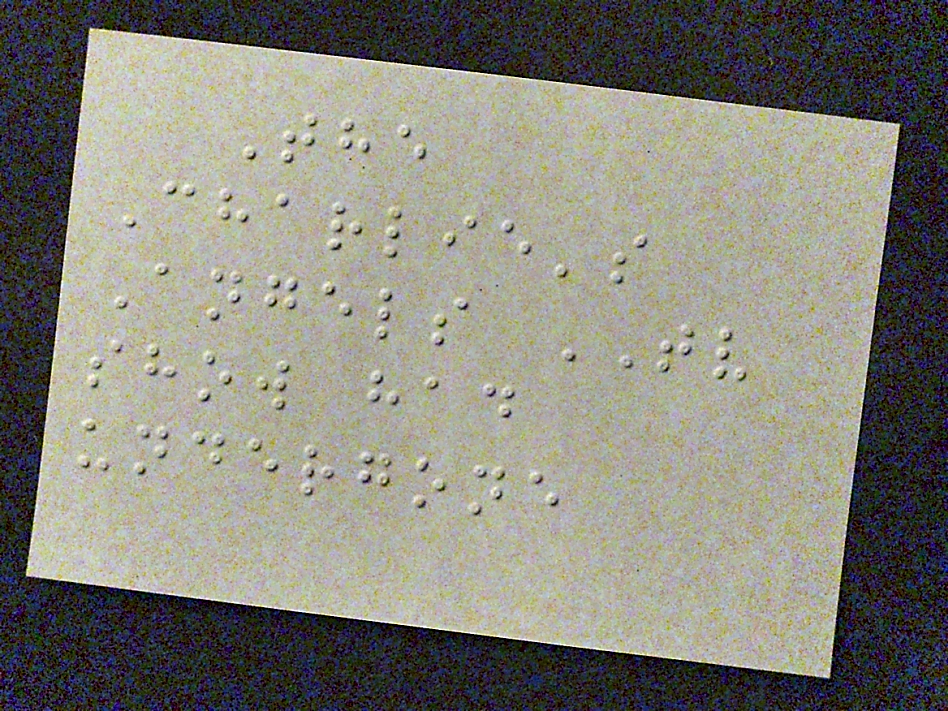The
Charlie's
Angels TV
show had
undergone
